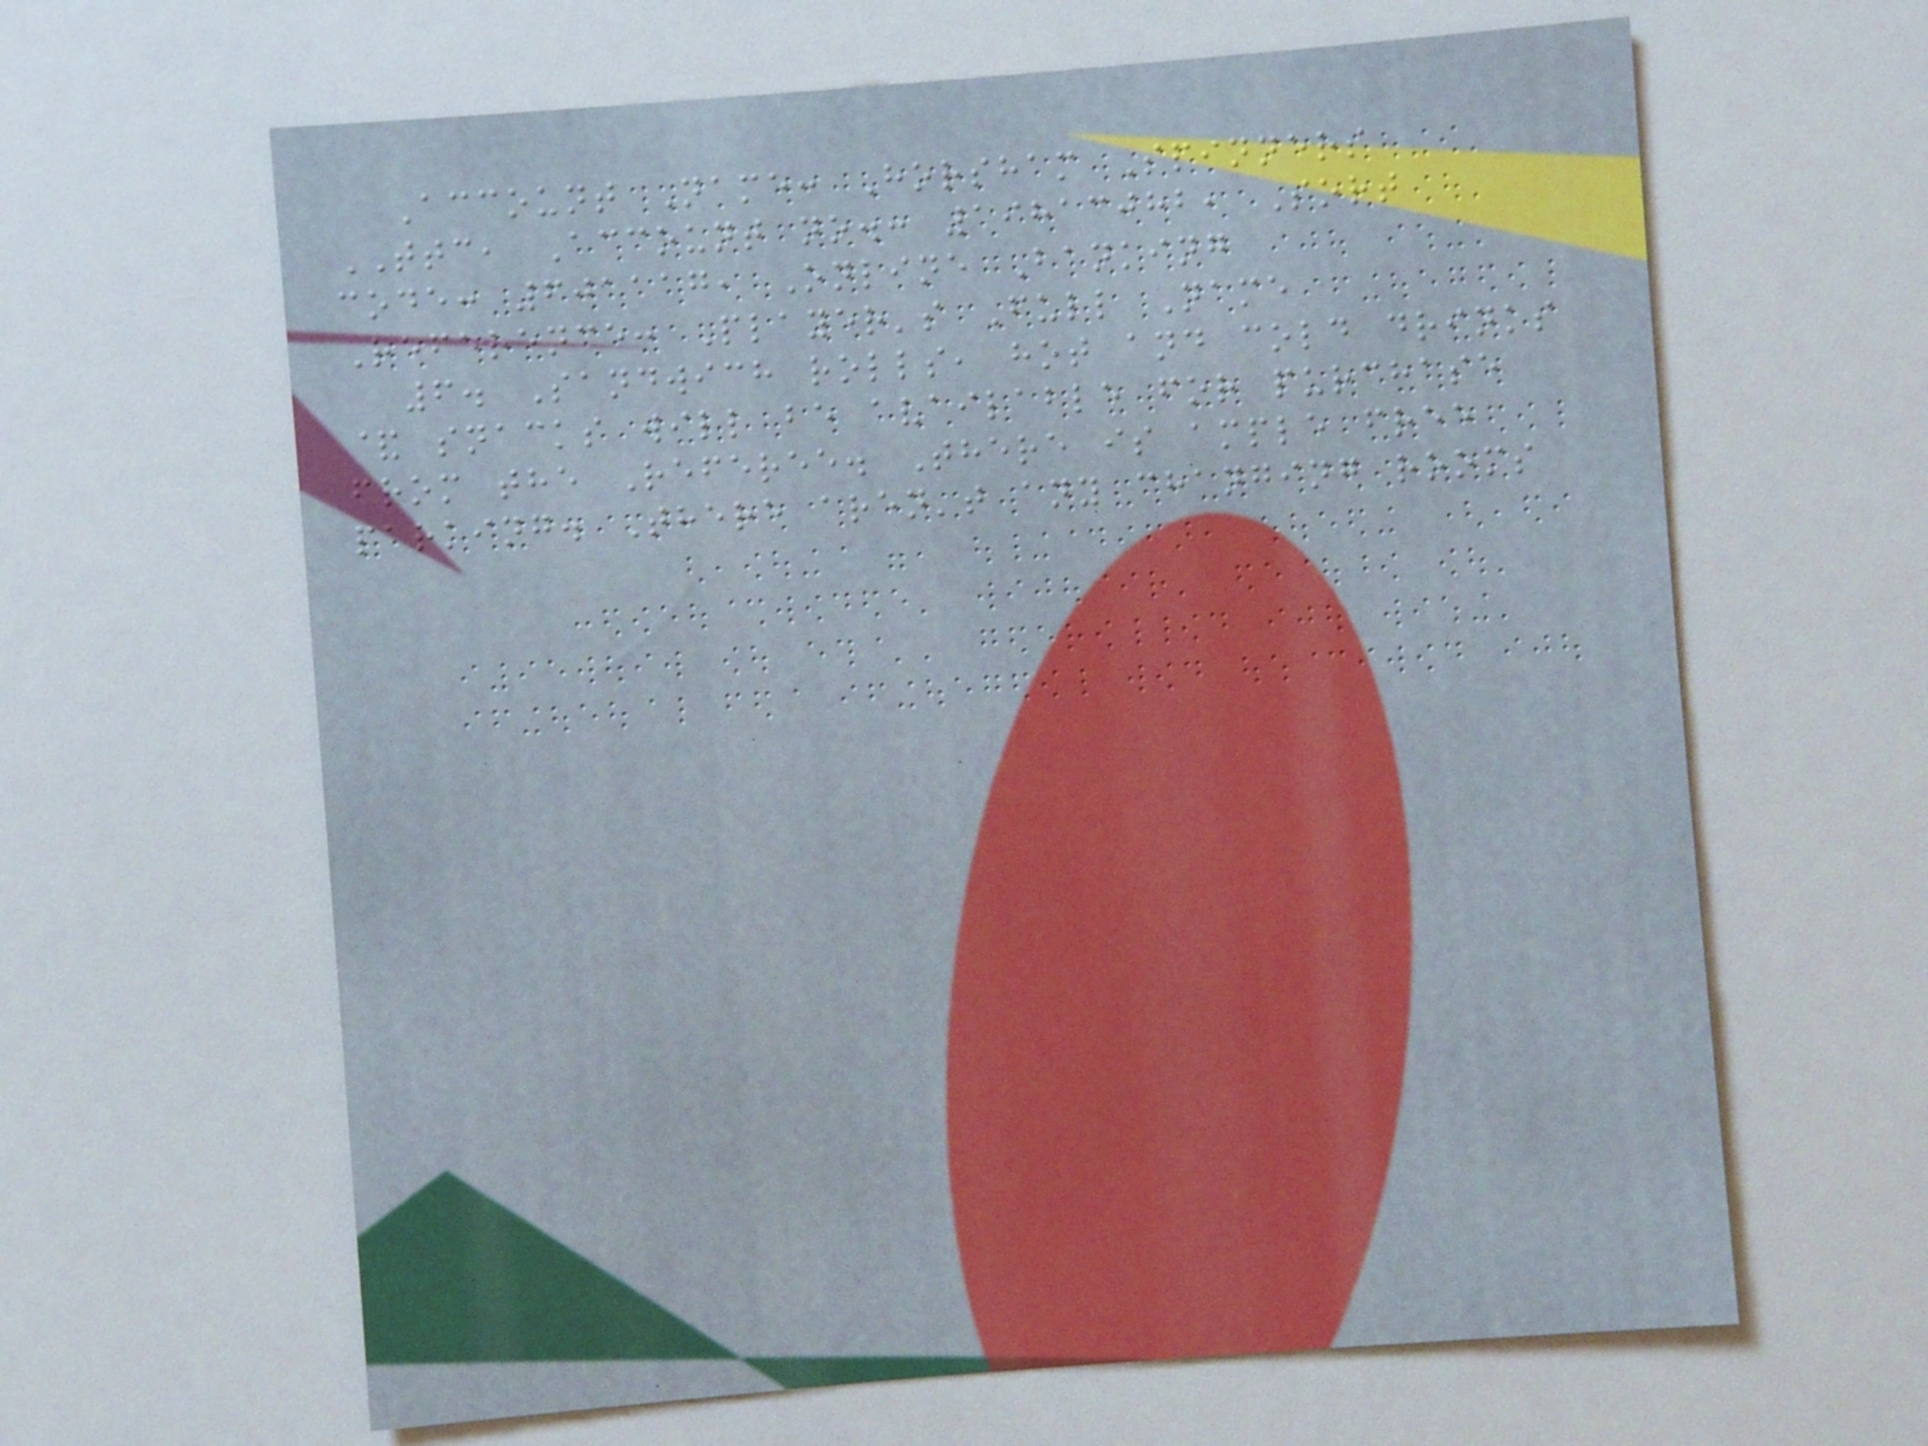Account Name: Horsham Spinners
TTC, Account no.: 19813082, Sort
code: 601117, Online Banking
Reference: Player's Full Name
6. Sandwich rolls, hot and cold drinks
& snacks will be available for purchase
from the Referee. There is ample free
parking. There aren't any changing rooms
